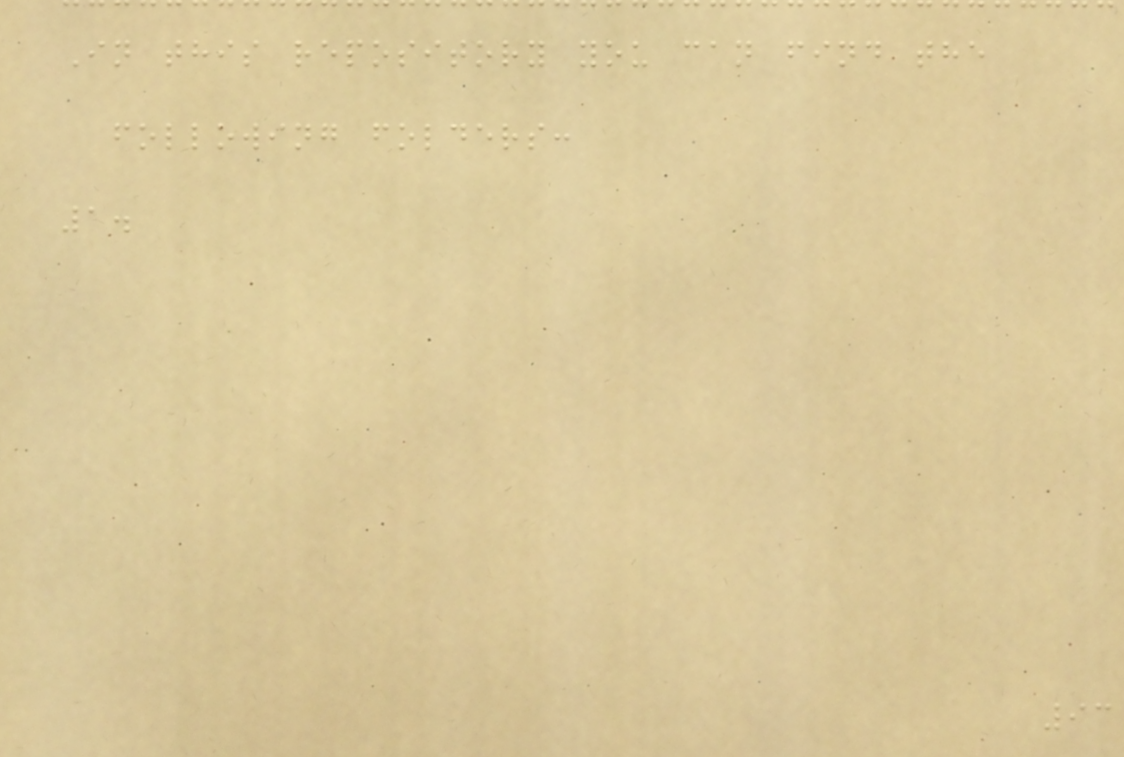In this repository you can find the
following folders:
1.
93
